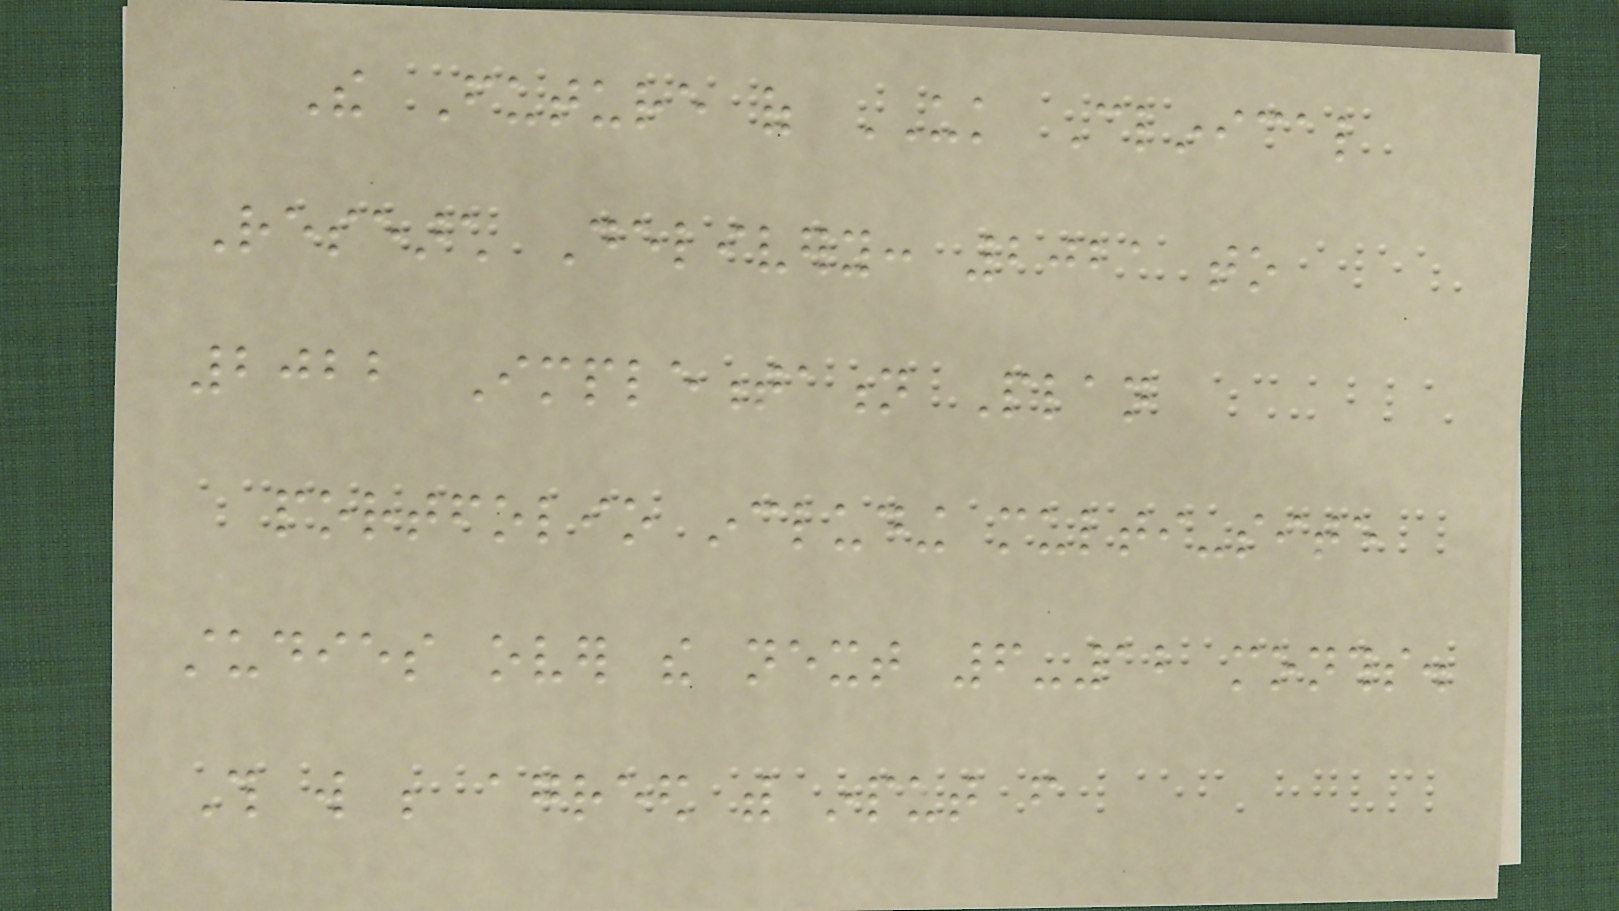The Future of UK Clinical
Research Delivery: 2021 to
2022 Implementation Plan
portfolio including multi-site
studies over the next 6-12 months.
This will be agreed with input from
